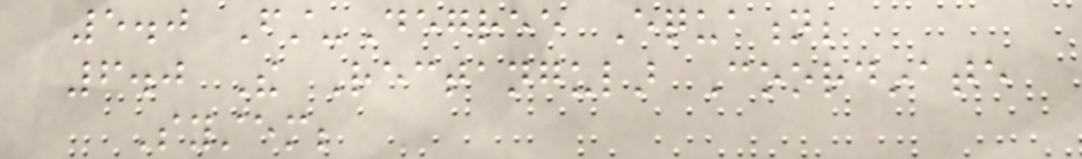5.0 First-Degree Equation;
6.0 The Rectangular Coordinate
System;
